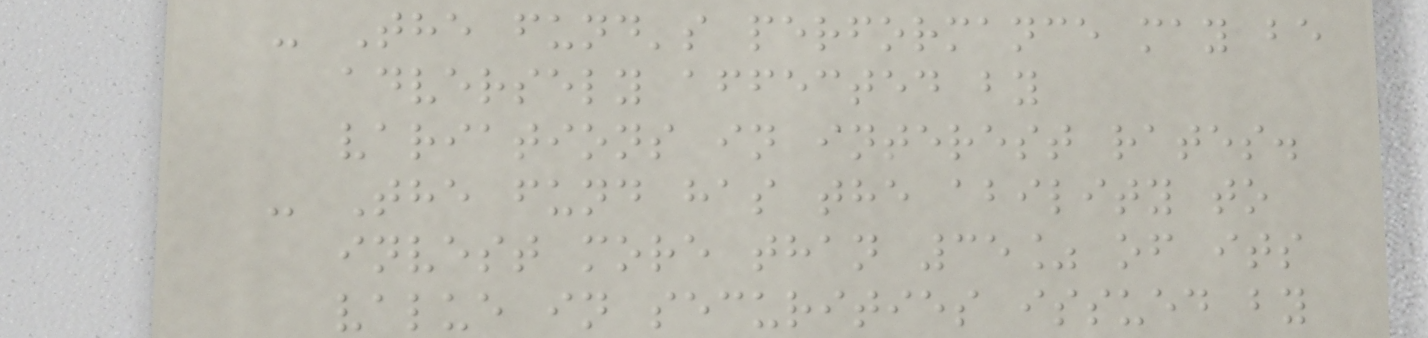- The fund's performance may be
adversely affected by
variations in interest rates.
- The fund has the ability to
invest more than 35% of its
value in securities issued by
